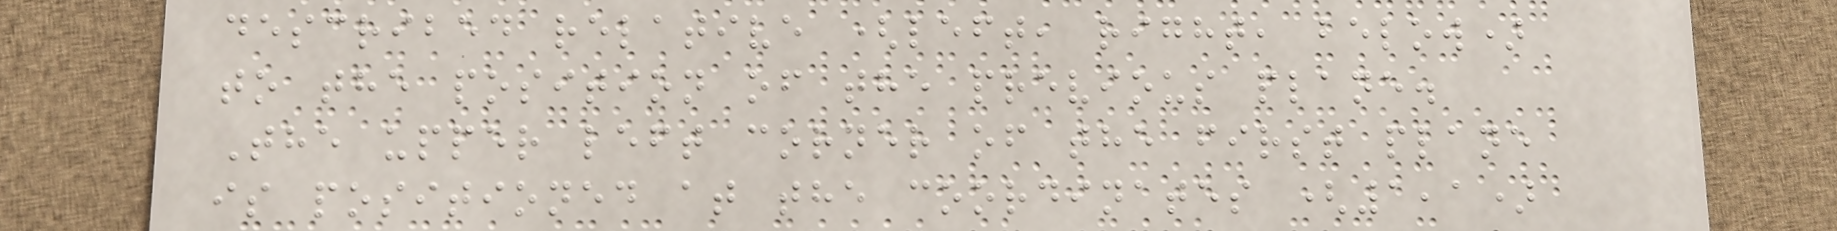described relative (left, right, below)
to the position of the previous plane.
The upper left corner of the first plane
is positioned at the coordinates (1,1)
